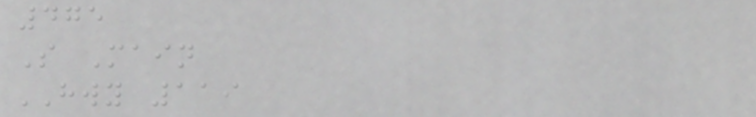475
S Main
HWY 119
